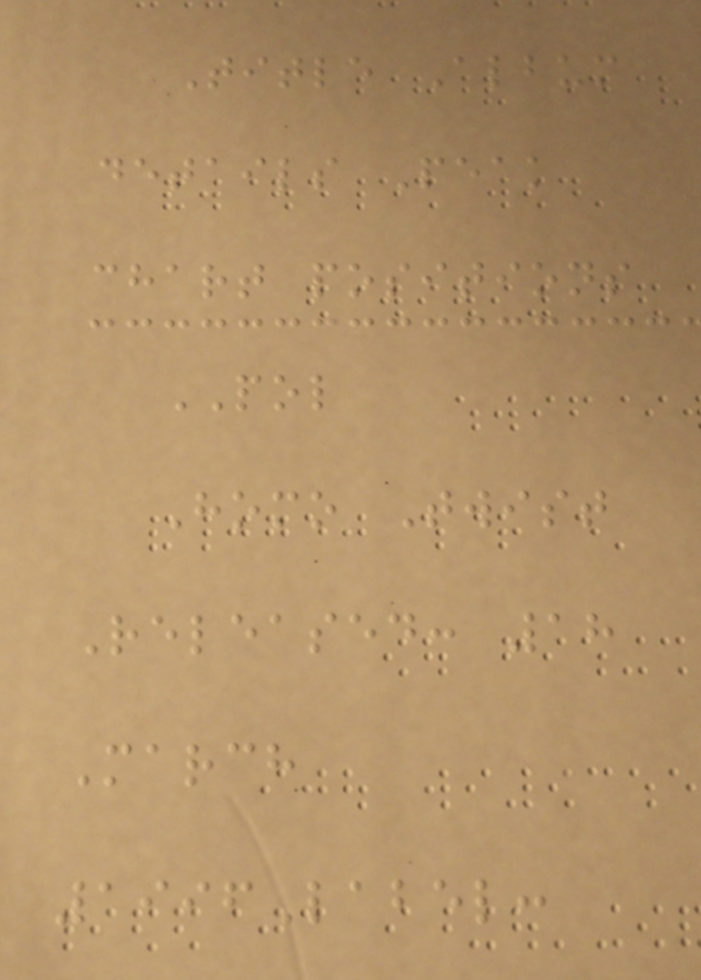Title Album
details Peak
chart positions
POL
Homo Twist
Released: 18
March
1996Label:
